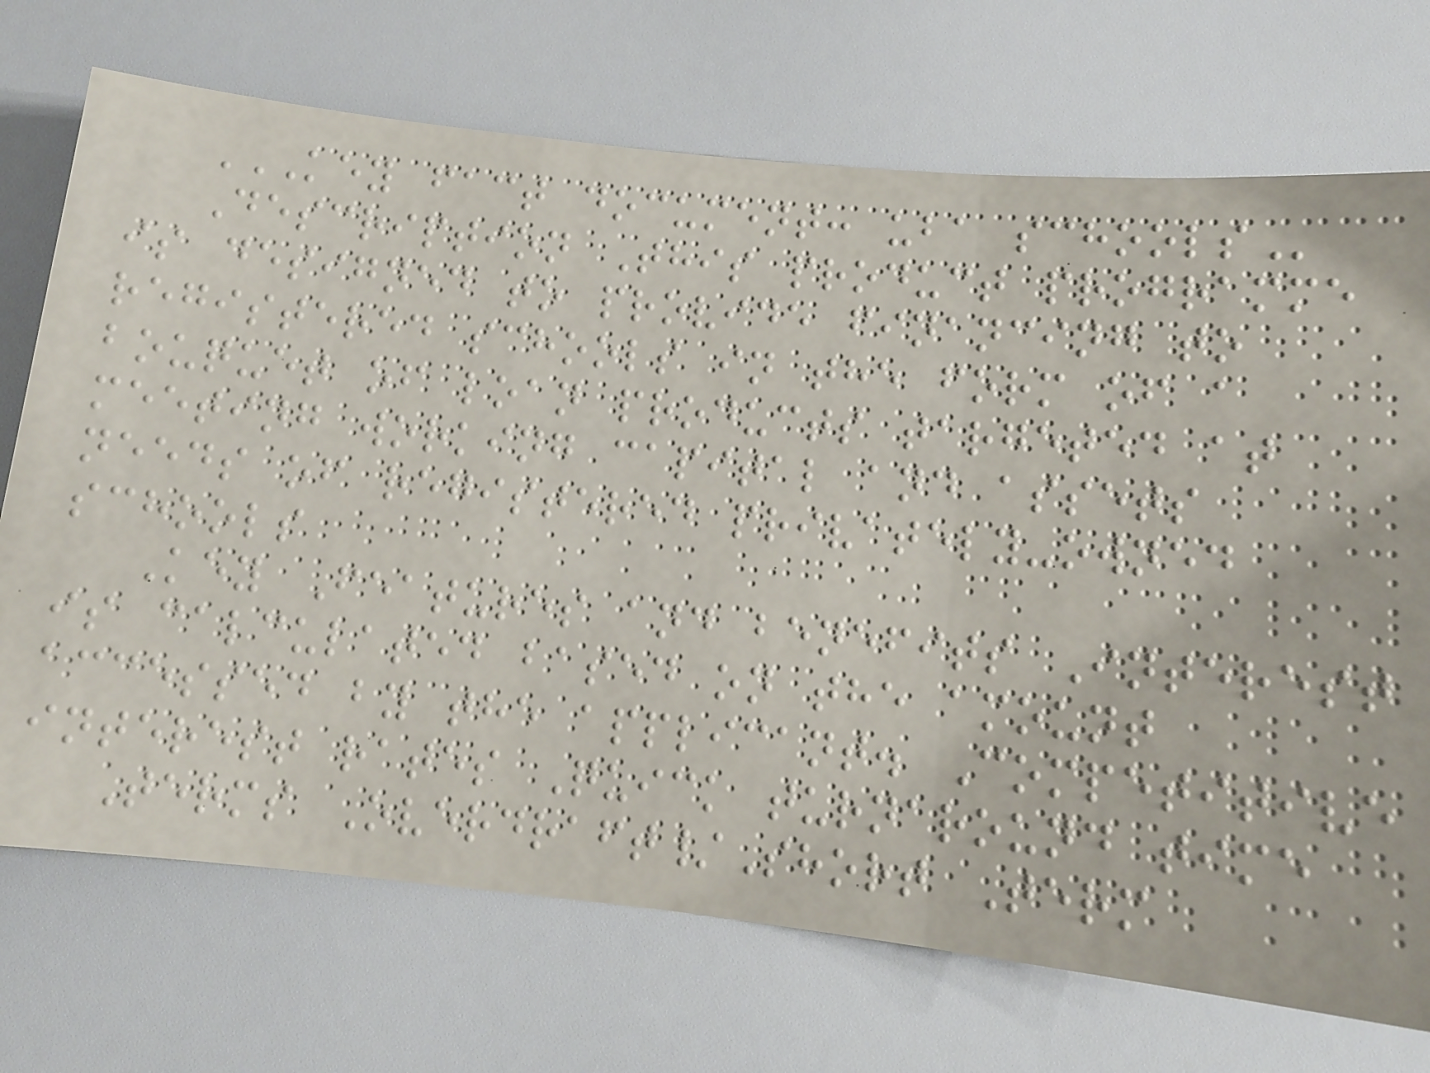KEY FACT DOCUMENT: UBA SCHOOLS
Description This product programme
is designed to provide financing to
registered schools in the form of a
bouquet of loan products targeted at
meeting working capital and assets
needs of registered privately-owned
schools
Key Features and benefits Interest
is calculated based on the amount
accessed by the applicant. Competitive
interest rates Quick turnaround time
Terms Overdraft/Short Term
